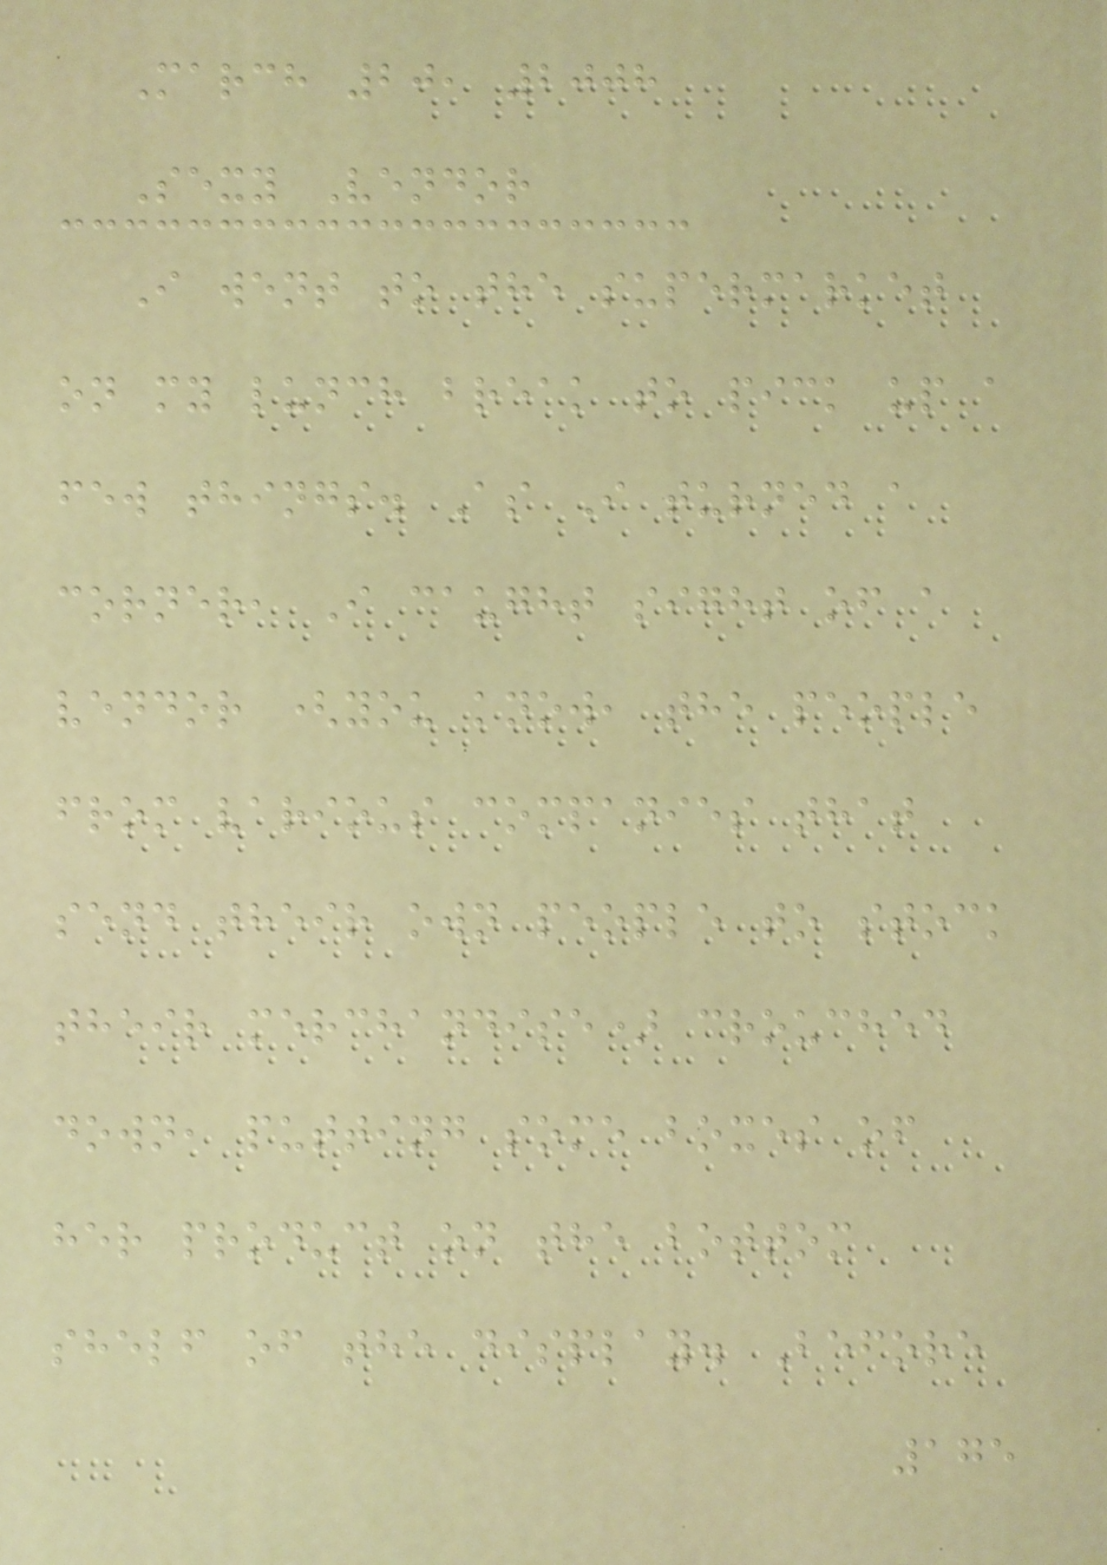March 20, 2008
Sexy Vendor
I went to the supermarket
on my lunch break to pick up a
few things. As I turned a
corner, I caught sight of a
vendor (you know, the people
from various companies that
send their own people to stock
their merchandise) crouched
down, putting some boxes of
her product on the bottom
shelf of the display. Before
175
